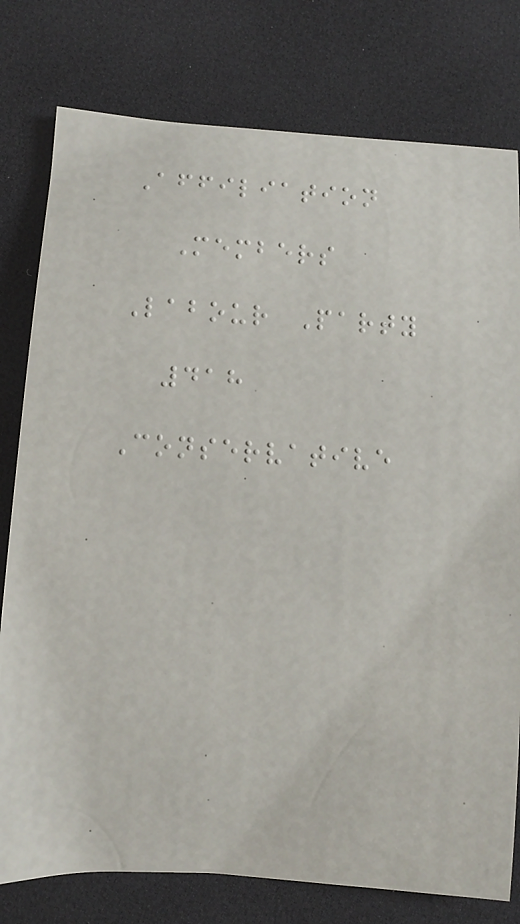Affiliation
Members
Labour Party
418
Conservative
